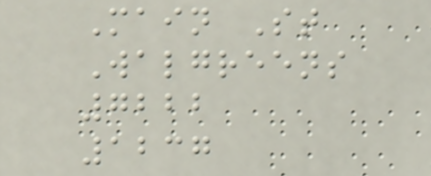Main St
Walgreens
7222
1237
